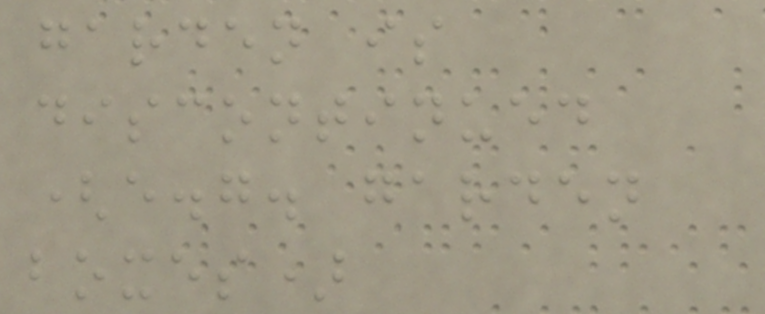garden is
discontinued
(e.g. garden
boxes)
